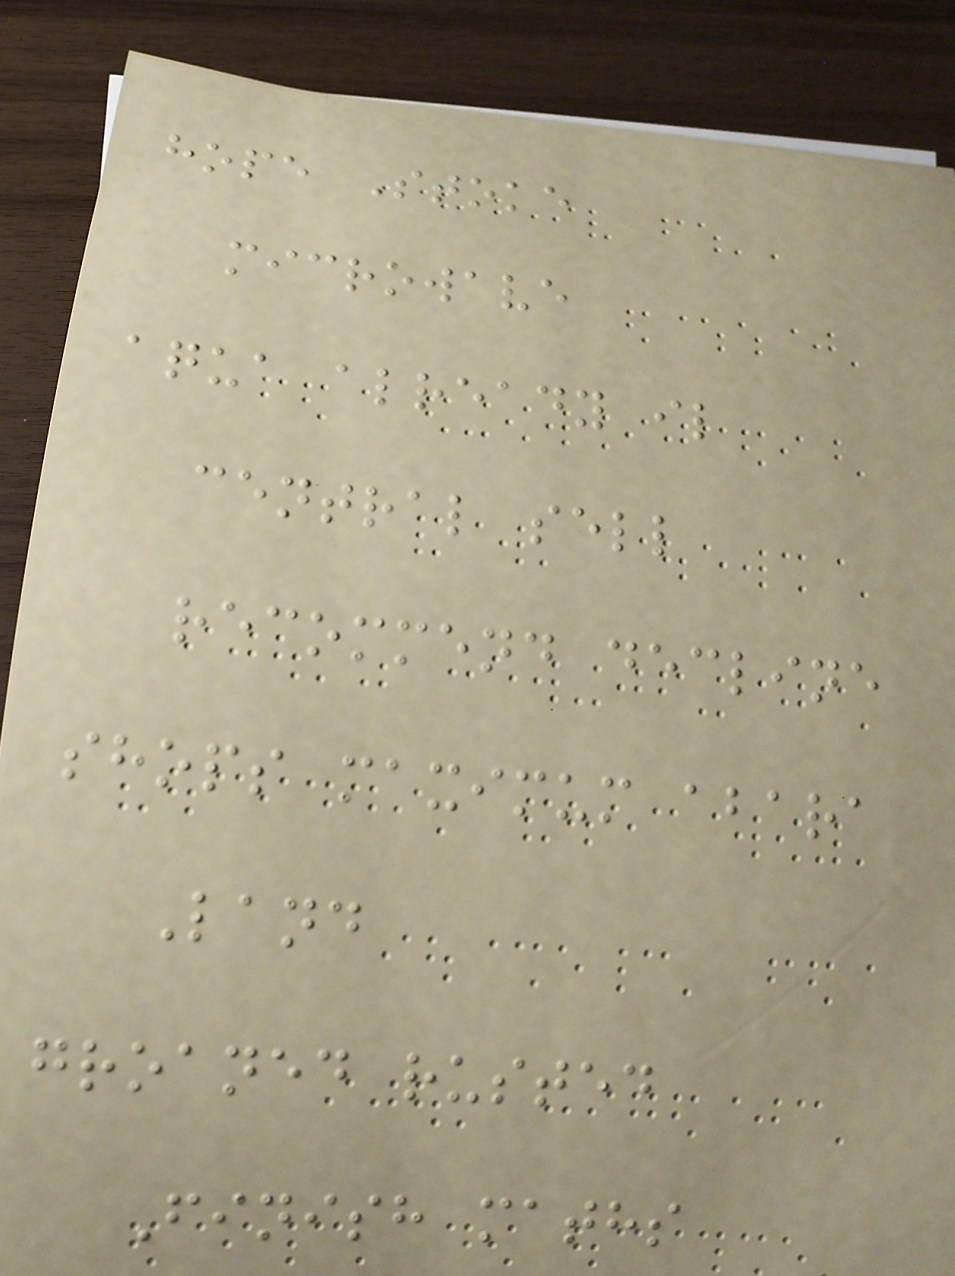hope Stoke
microwave
aqua already il
central sell
recommend decline
shops maximum abara
Land
groaned rusted
Finish maths
